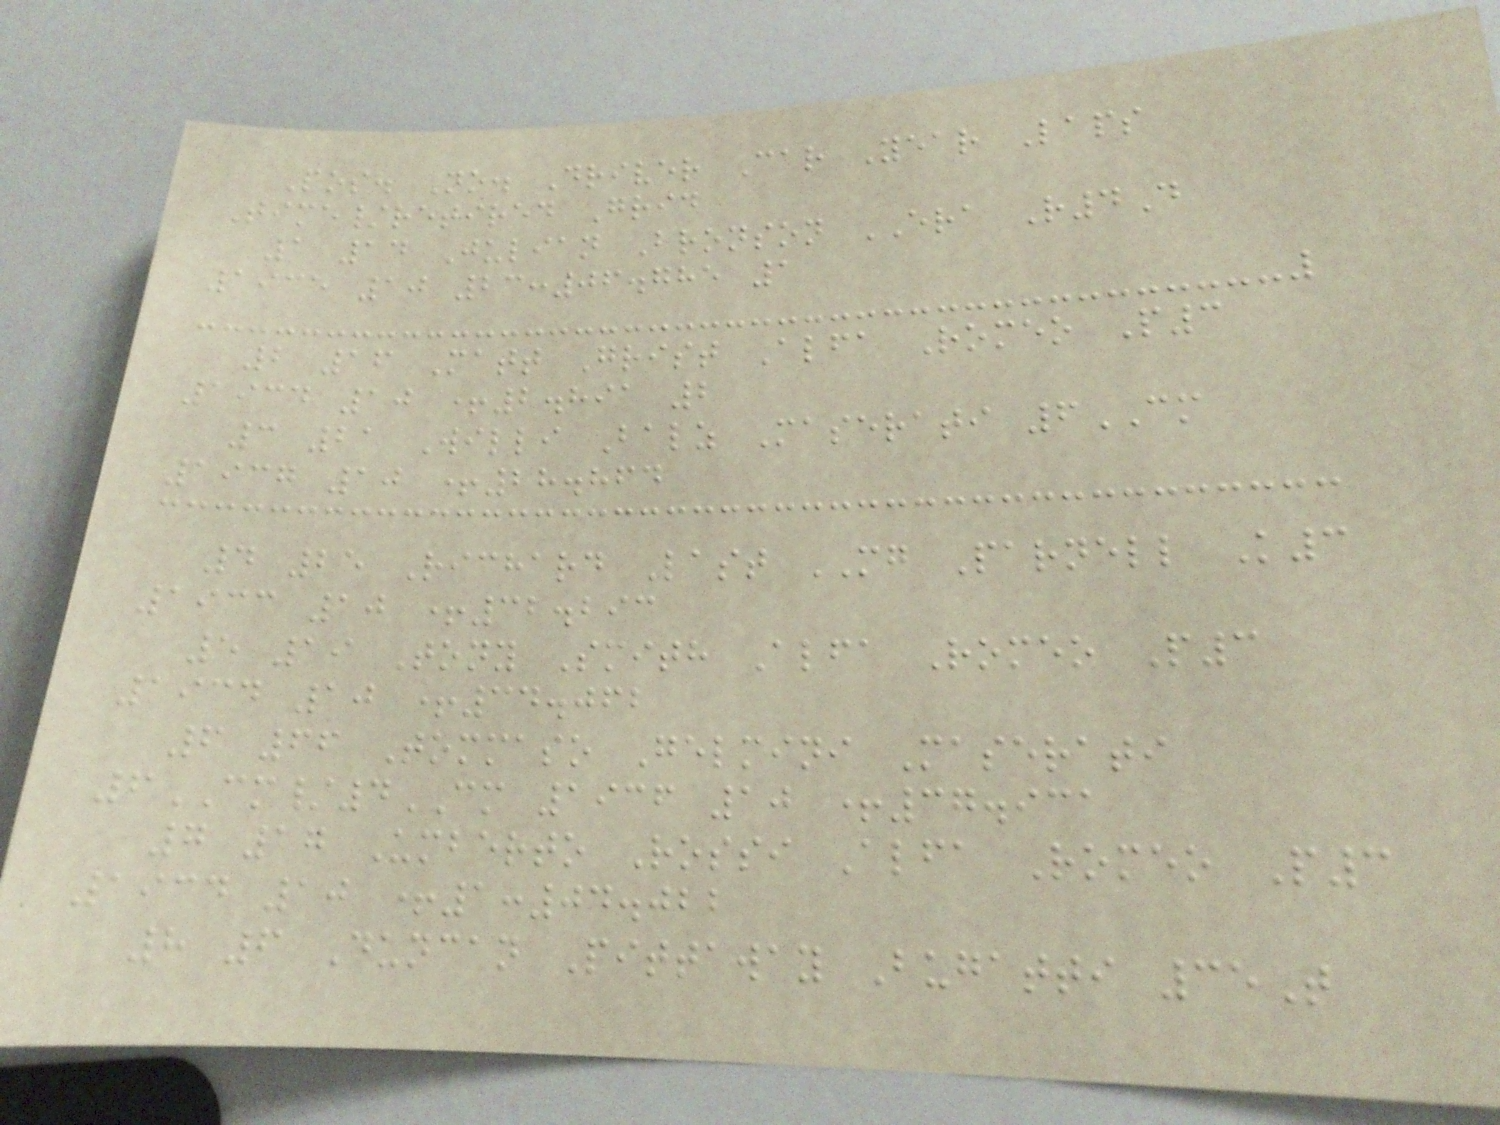Pos. No. Driver Car Year Laps
Time/retired Grid
1 14 Julian Bronson ERA R4D
1935 10 23:06.785 1
2 16 Matt Grist Alfa Romeo P3
1934 10 +2.891 2
3 21 Willi Balz Maserati 6CM
1937 10 +28.864
4 25 Richard Last MG Parnell K3
1933 10 +32.293
5 19 Tony Smith Alfa Romeo P3
1934 10 +34.062
6 66 Tommaso Gelmini Maserati
6CM/4CM 1936 10 +37.931
7 17 Umberto Rossi Alfa Romeo P3
1934 10 +1:04.022
8 6 Duncan Pittaway Bugatti 35T
